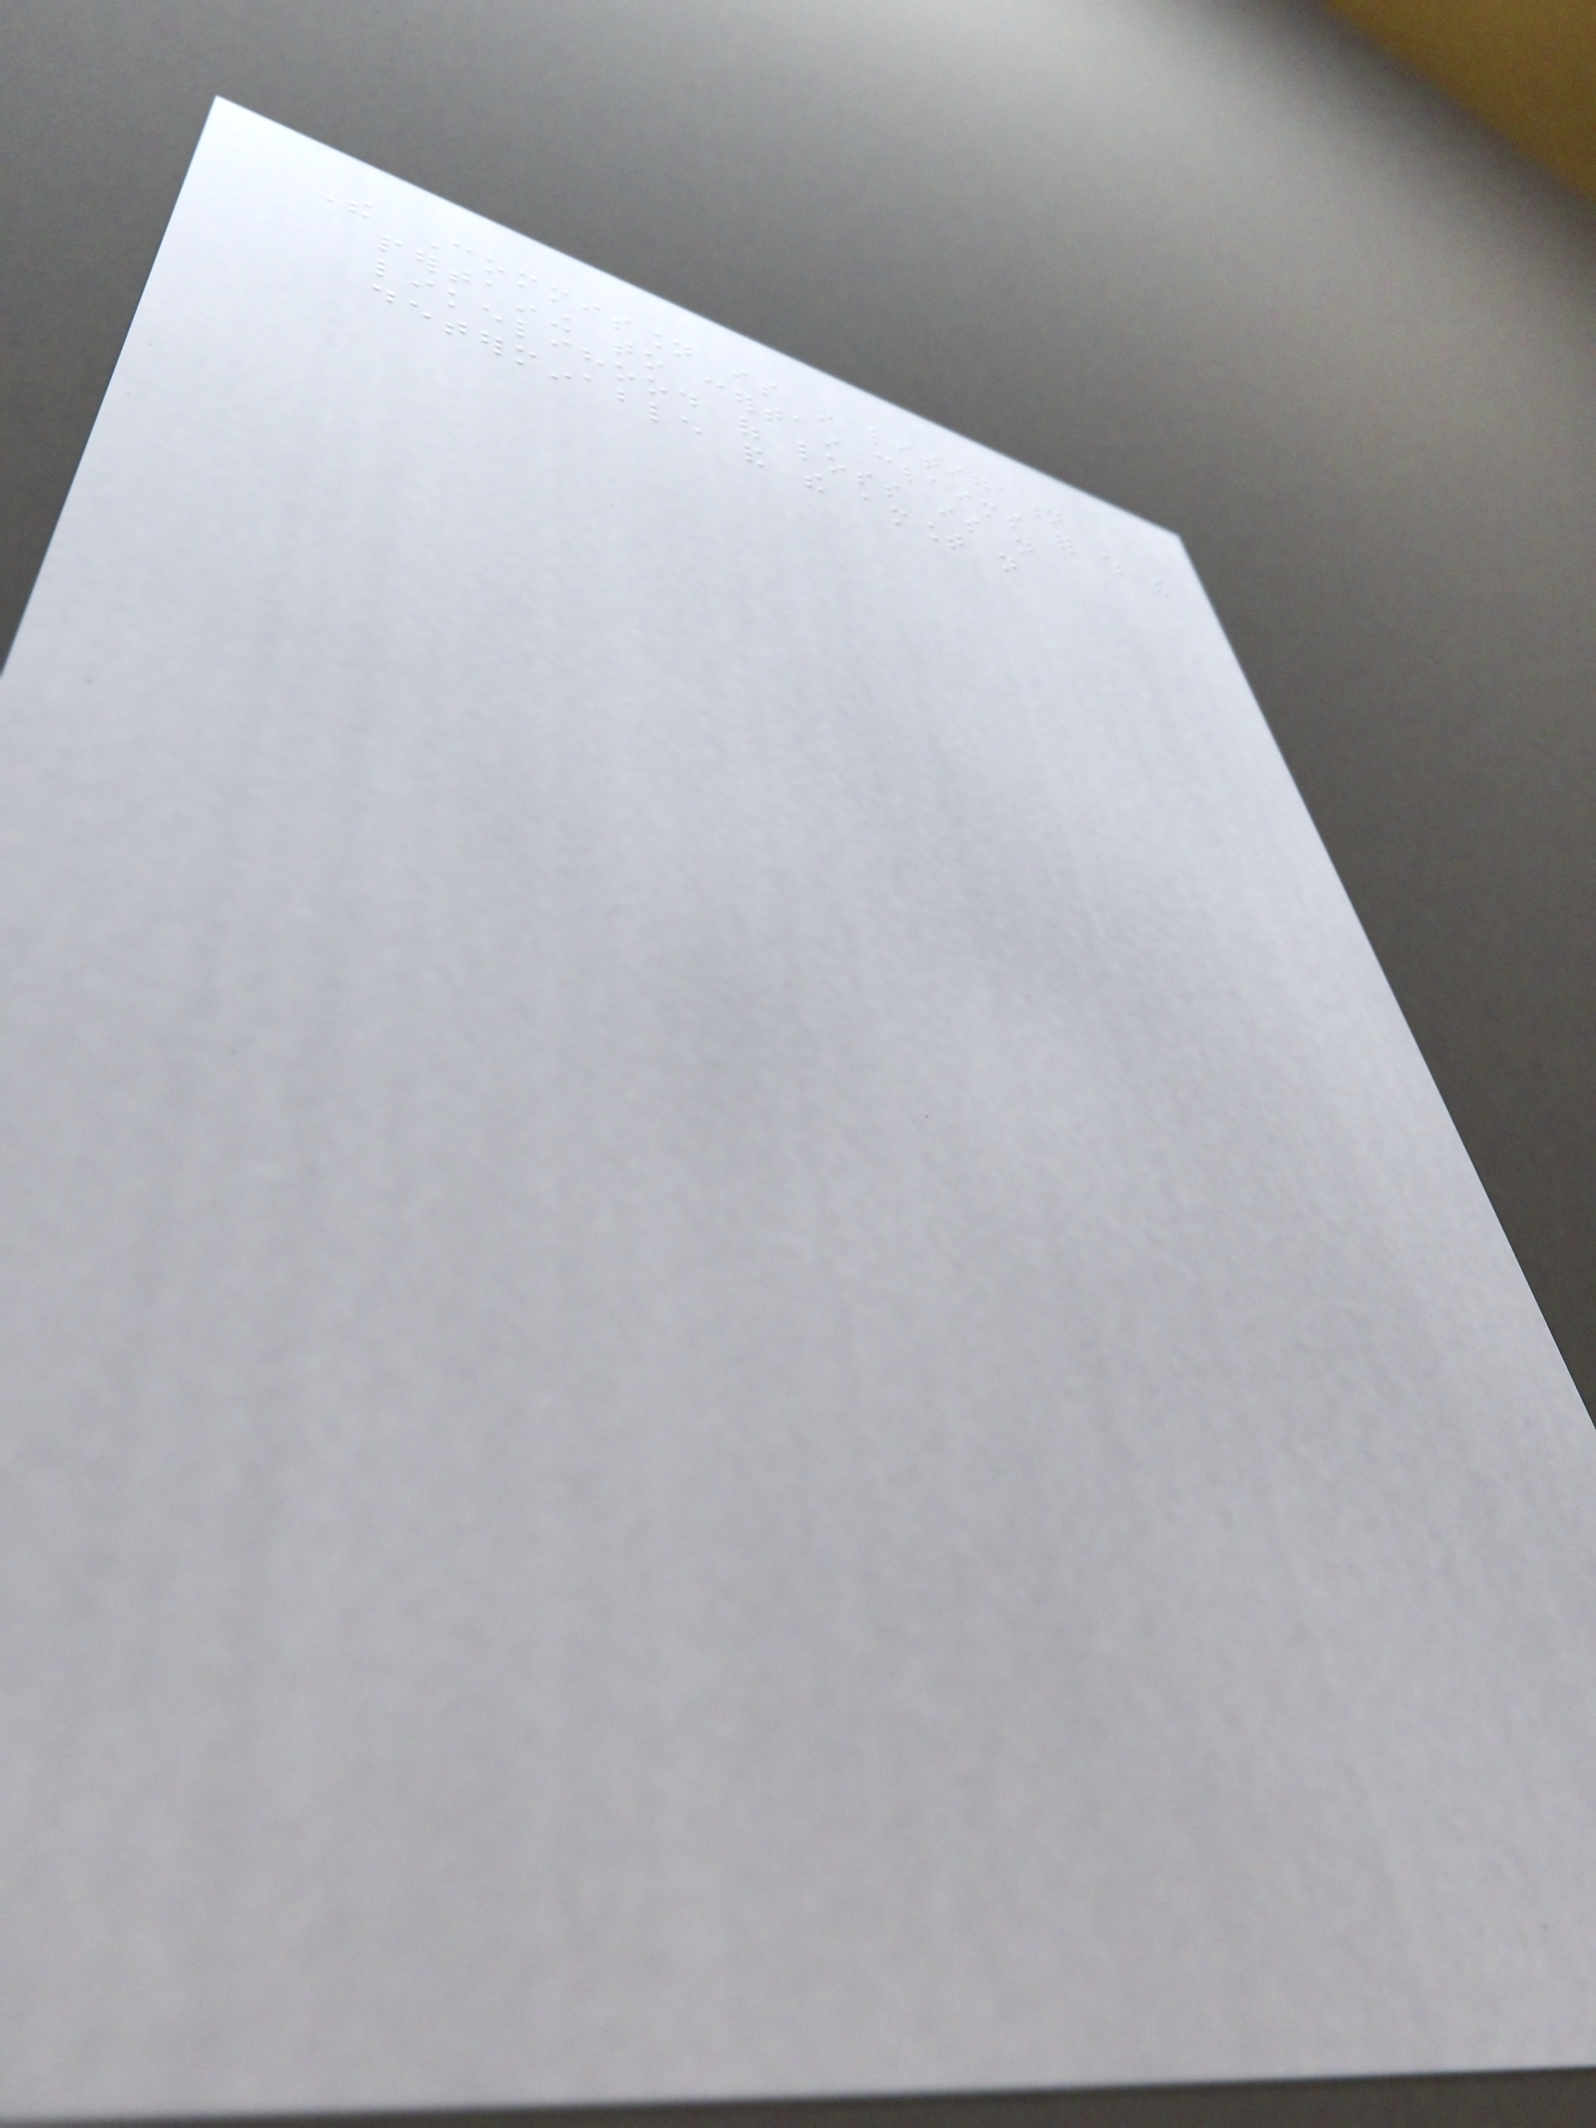The Commission is in litigation
pertaining to certain claims for which the
likelihood of loss is not
determinable and the amount not
